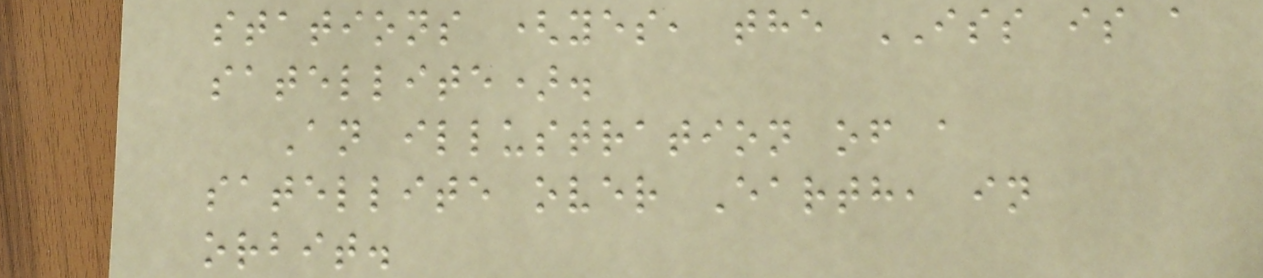stations (yes, the ISS is a
satellite).
An illustration of a
satellite over Earth, in
orbit.
